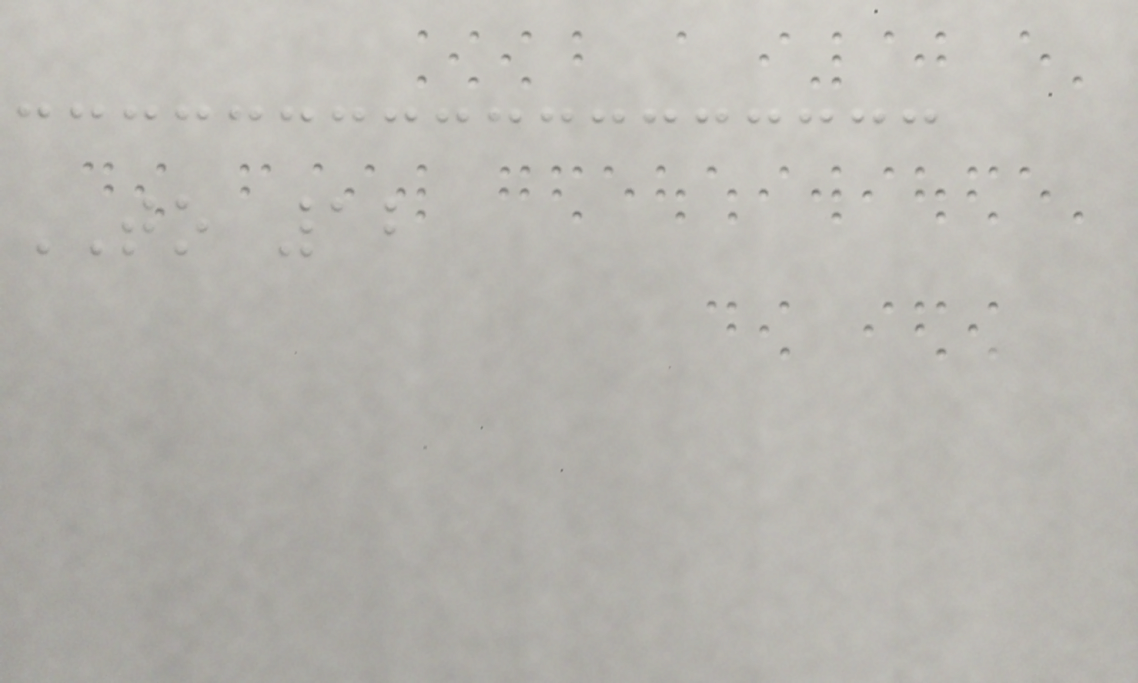TO 12
